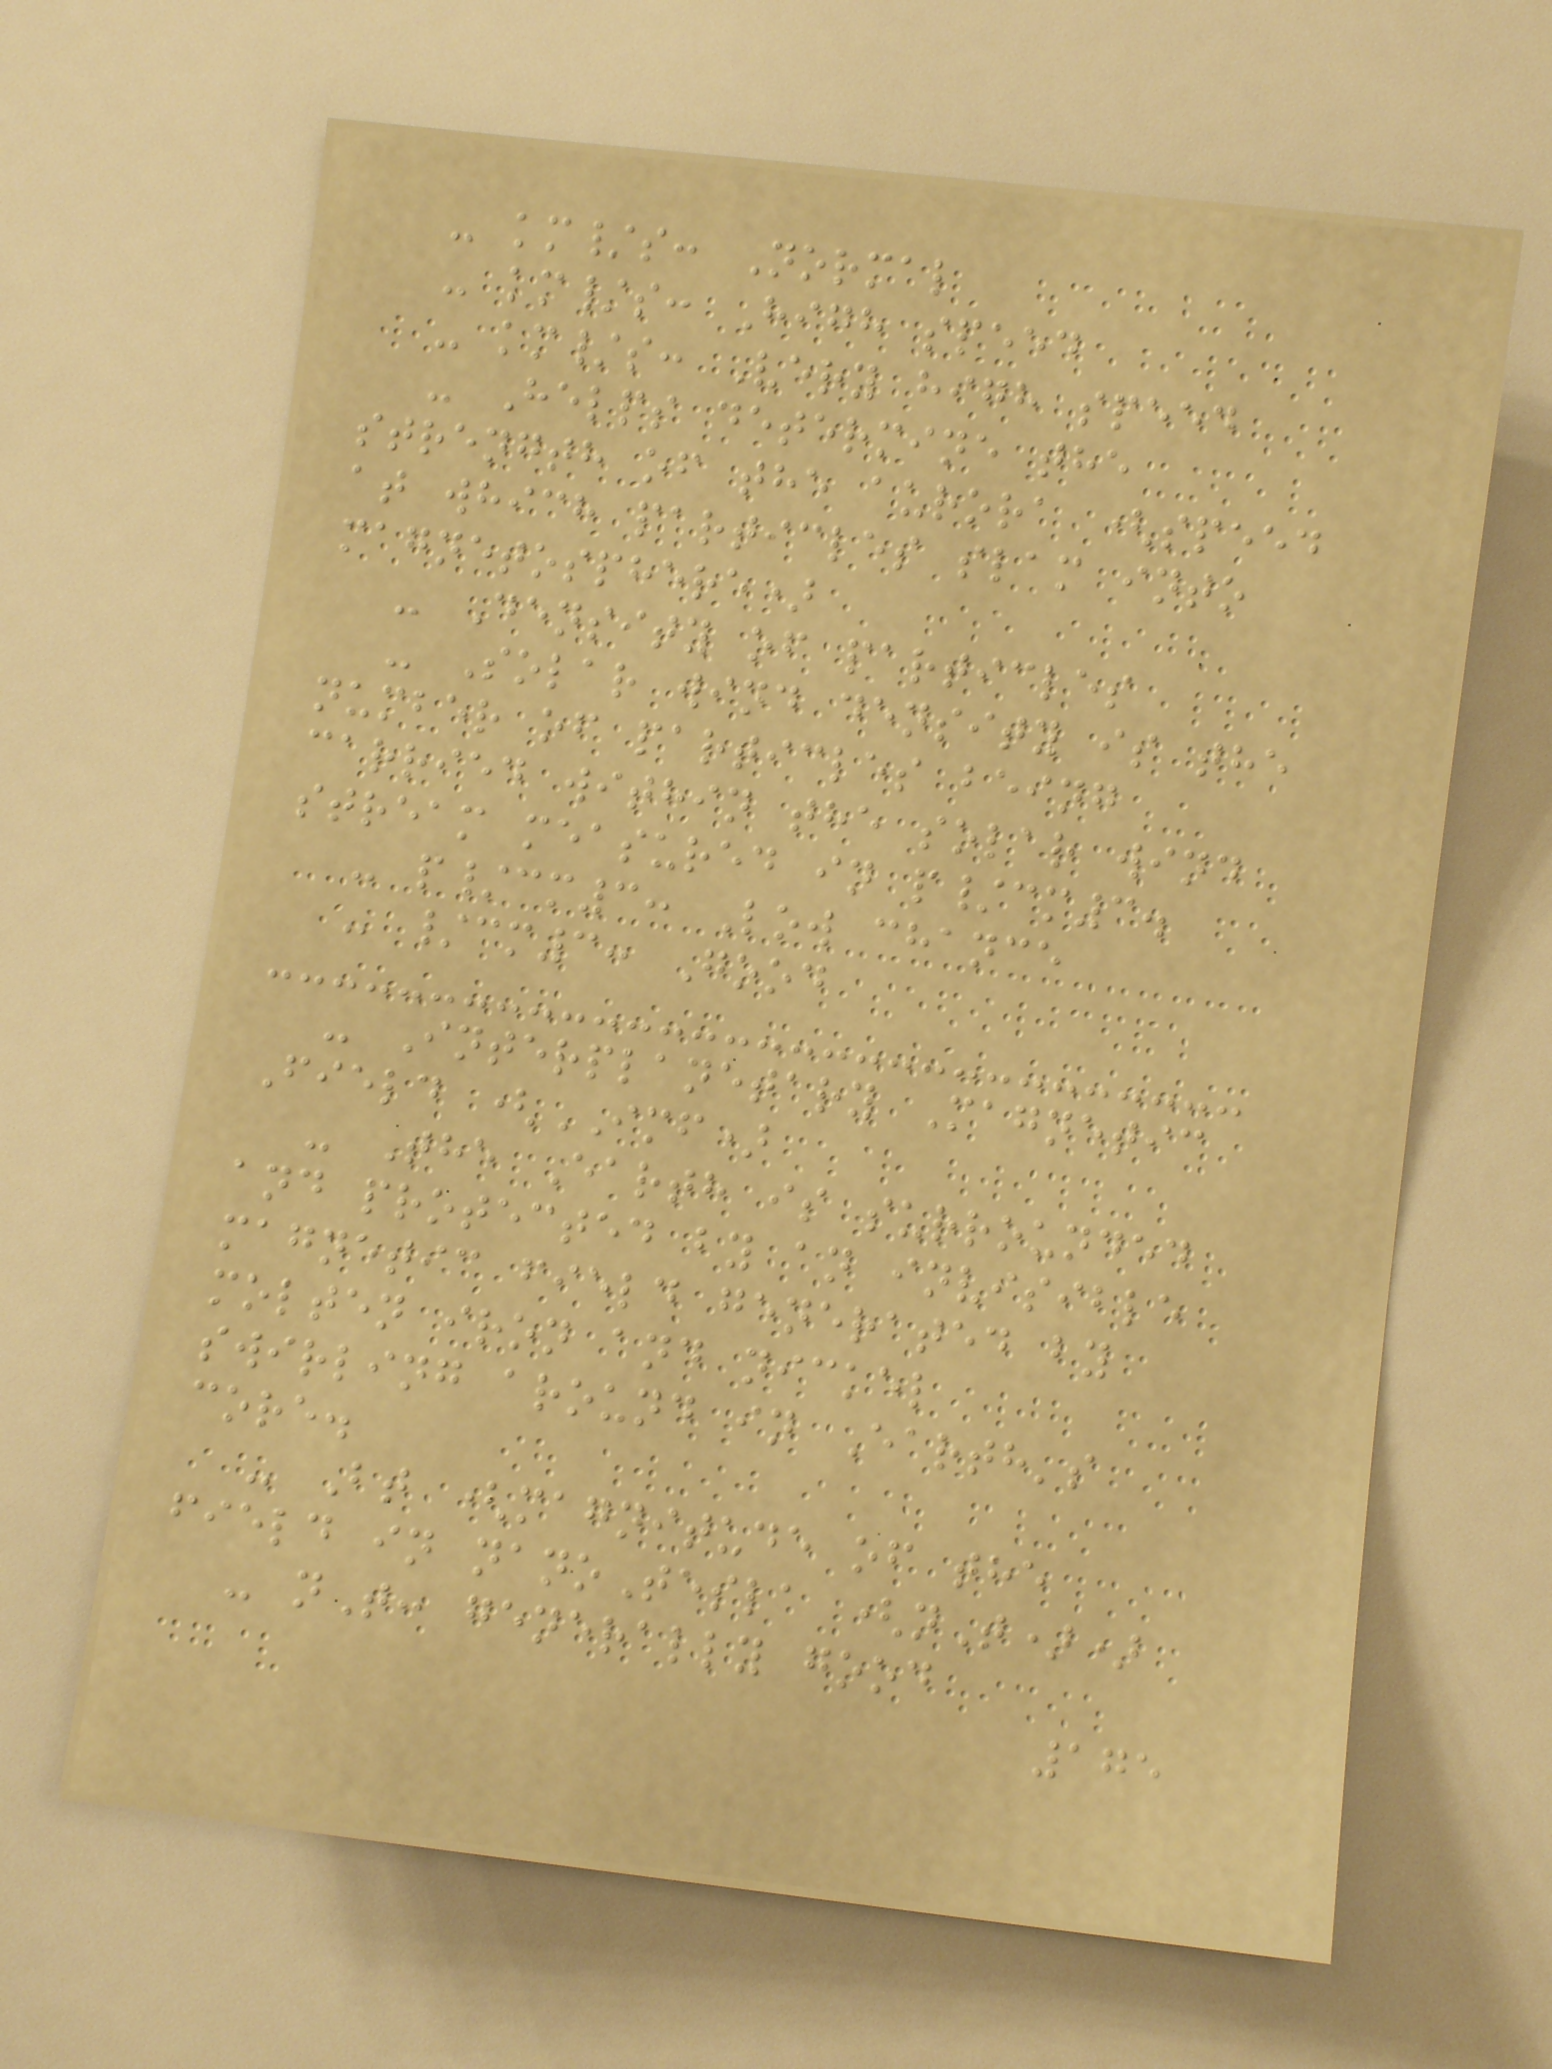- km/s: Normal
- km/s: High speed
- km/s: Very high speed
- Helps determine the
strength of the aurora (speed
at which particles slam into
magnetosphere)
- Density of particles
- Solar wind density is the
number of particles being
carried within the solar wind
stream measured in p/cm3.
- p/cm3: Low chance
- /cm3: Good
- Interplanetary Magnetic
Field (IMF)
- The Earth is surrounded
and protected by an invisible
magnetic field generated by
molten iron and nickel
swirling around in Earth's
core.
- Bt (magnitude of the
field in nanoTesla (nT))
- nT: generally good
175
